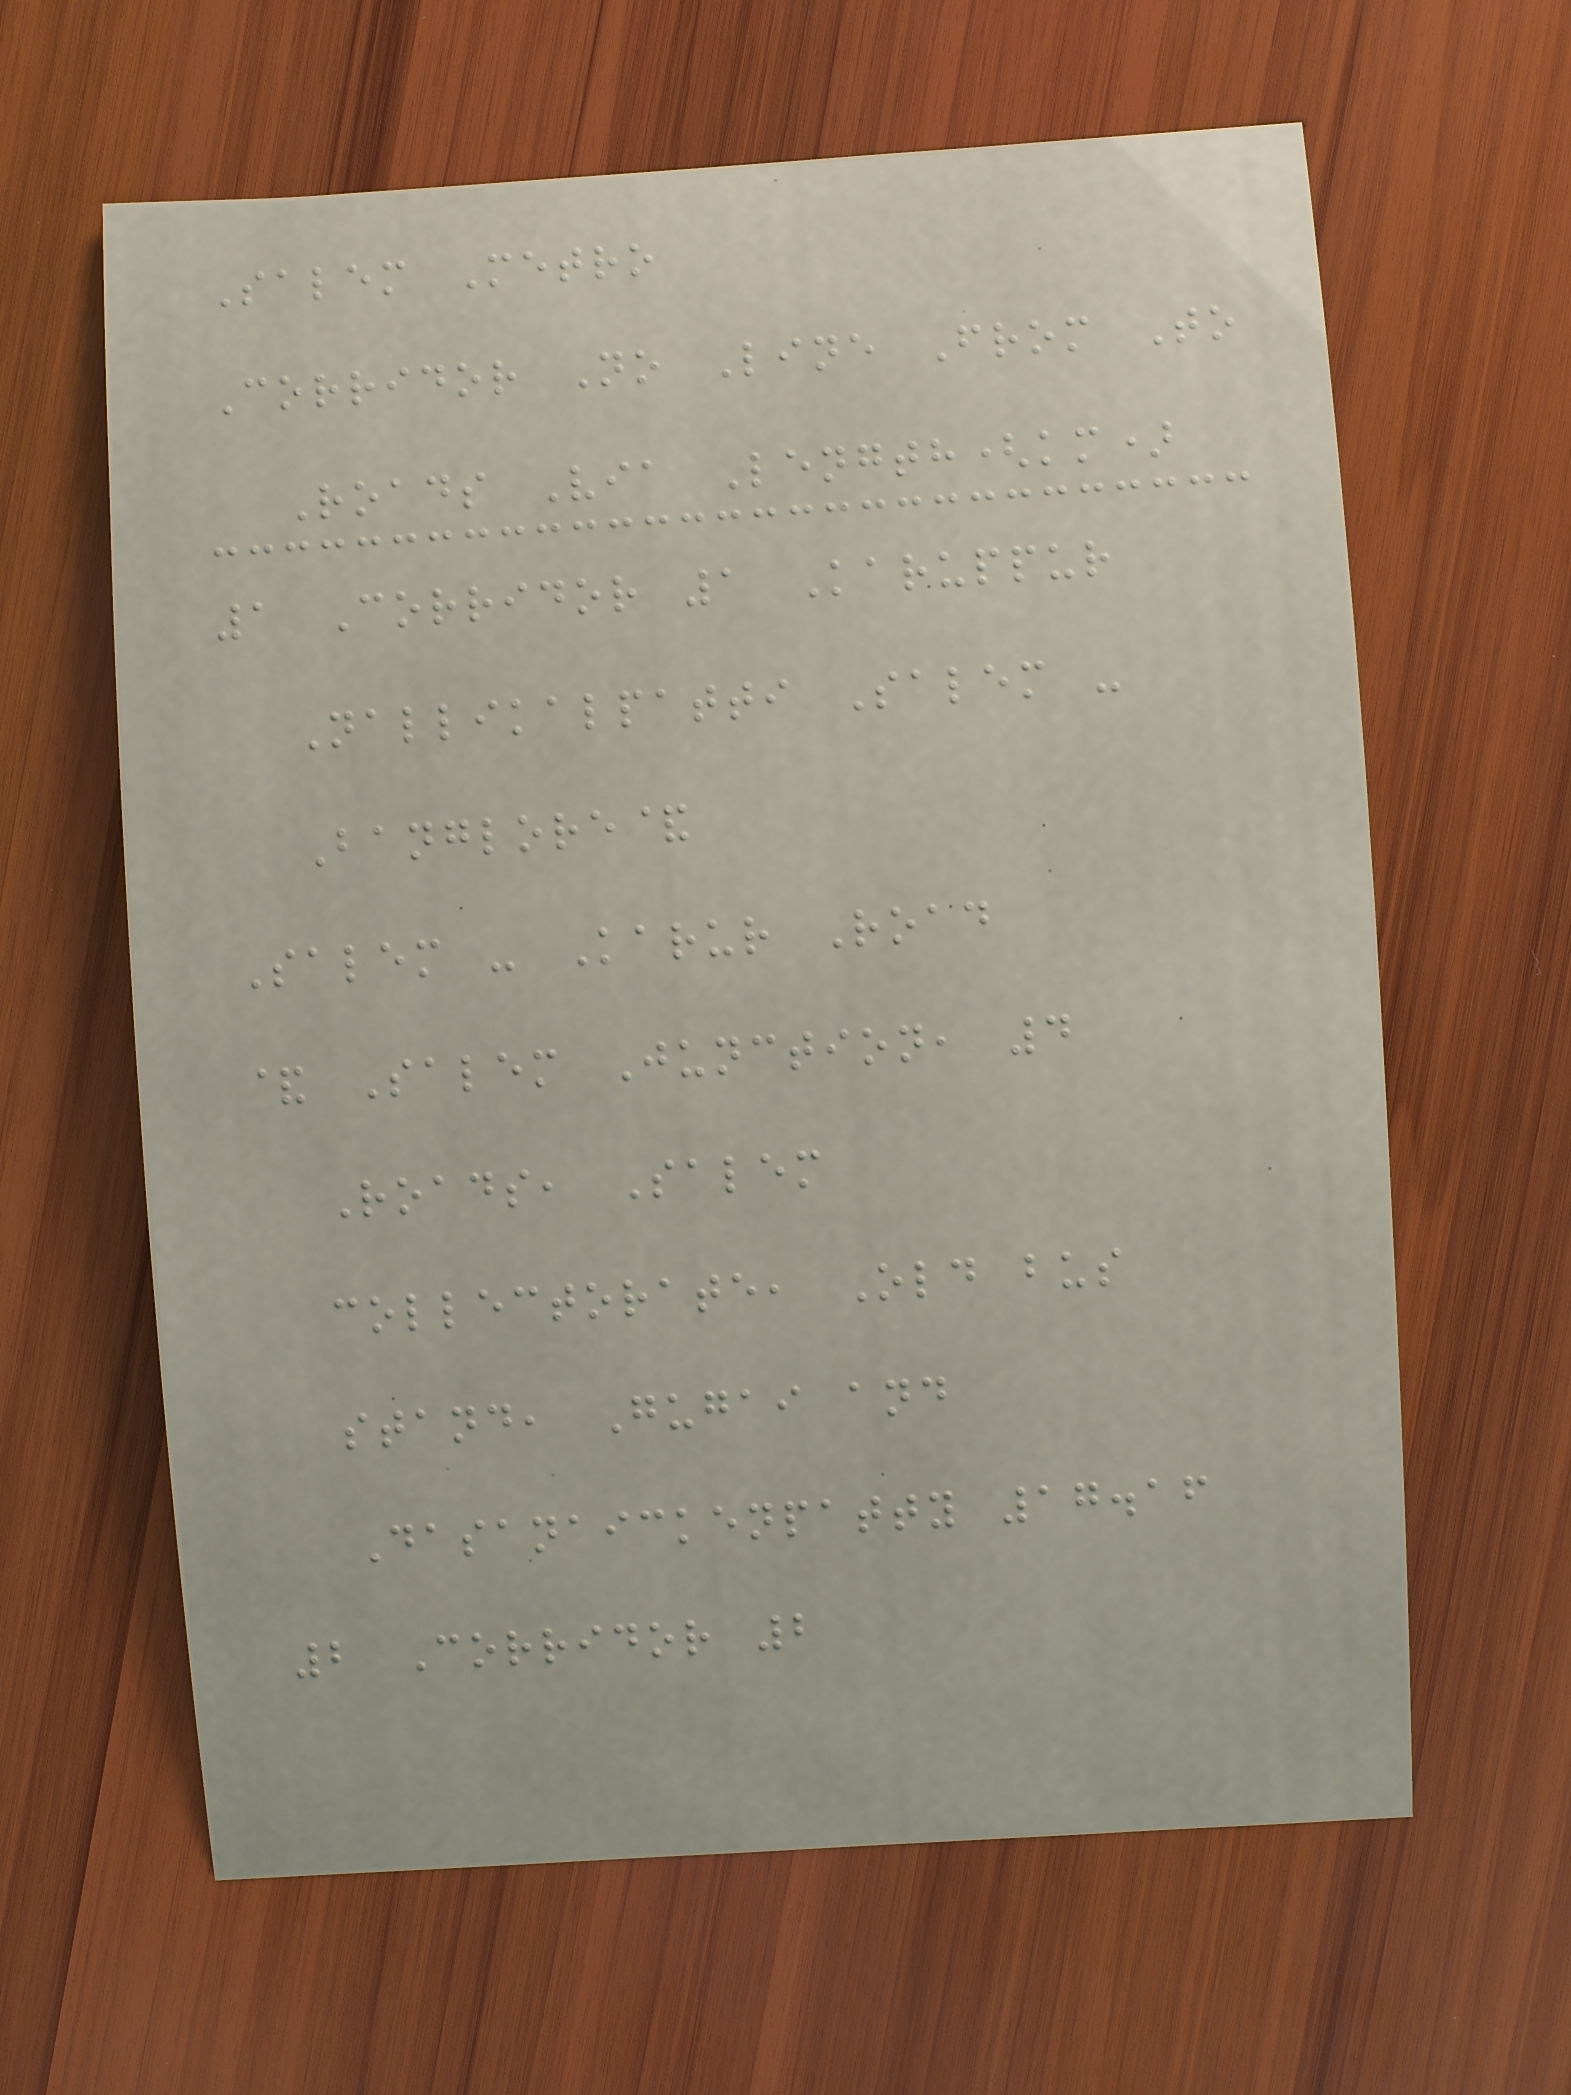Salem Metro
Corridor No Line From To
Roads Via Length(km)
1 Corridor 1 Karuppur
Nallikalpatti Salem -
Banglore&
Salem - Karur Road
& Salem Junction, 4
Roads, Salem
collectorate, Old bus
stand, Gugai and
Dasanaickenpatty 17.16
2 Corridor 2
